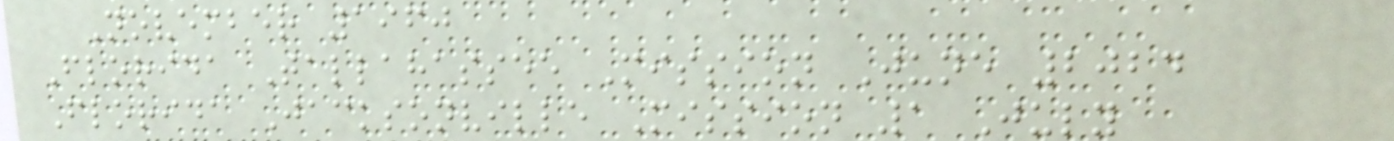November 1960
Florida Tallahassee Mission June 2024
Florida Jacksonville Mission 1 July
